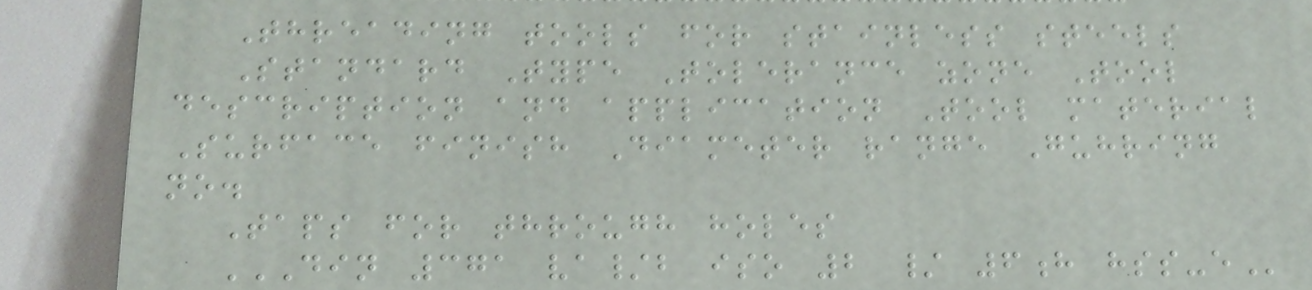Threading tools for stainless steels
Standard Type Tolerance zone Tool
description and application Tool material
Surface finish Diameter range Guhring
no.
Taps for through holes
DIN 371 VA/B ISO 2 / 6H HSS-E
